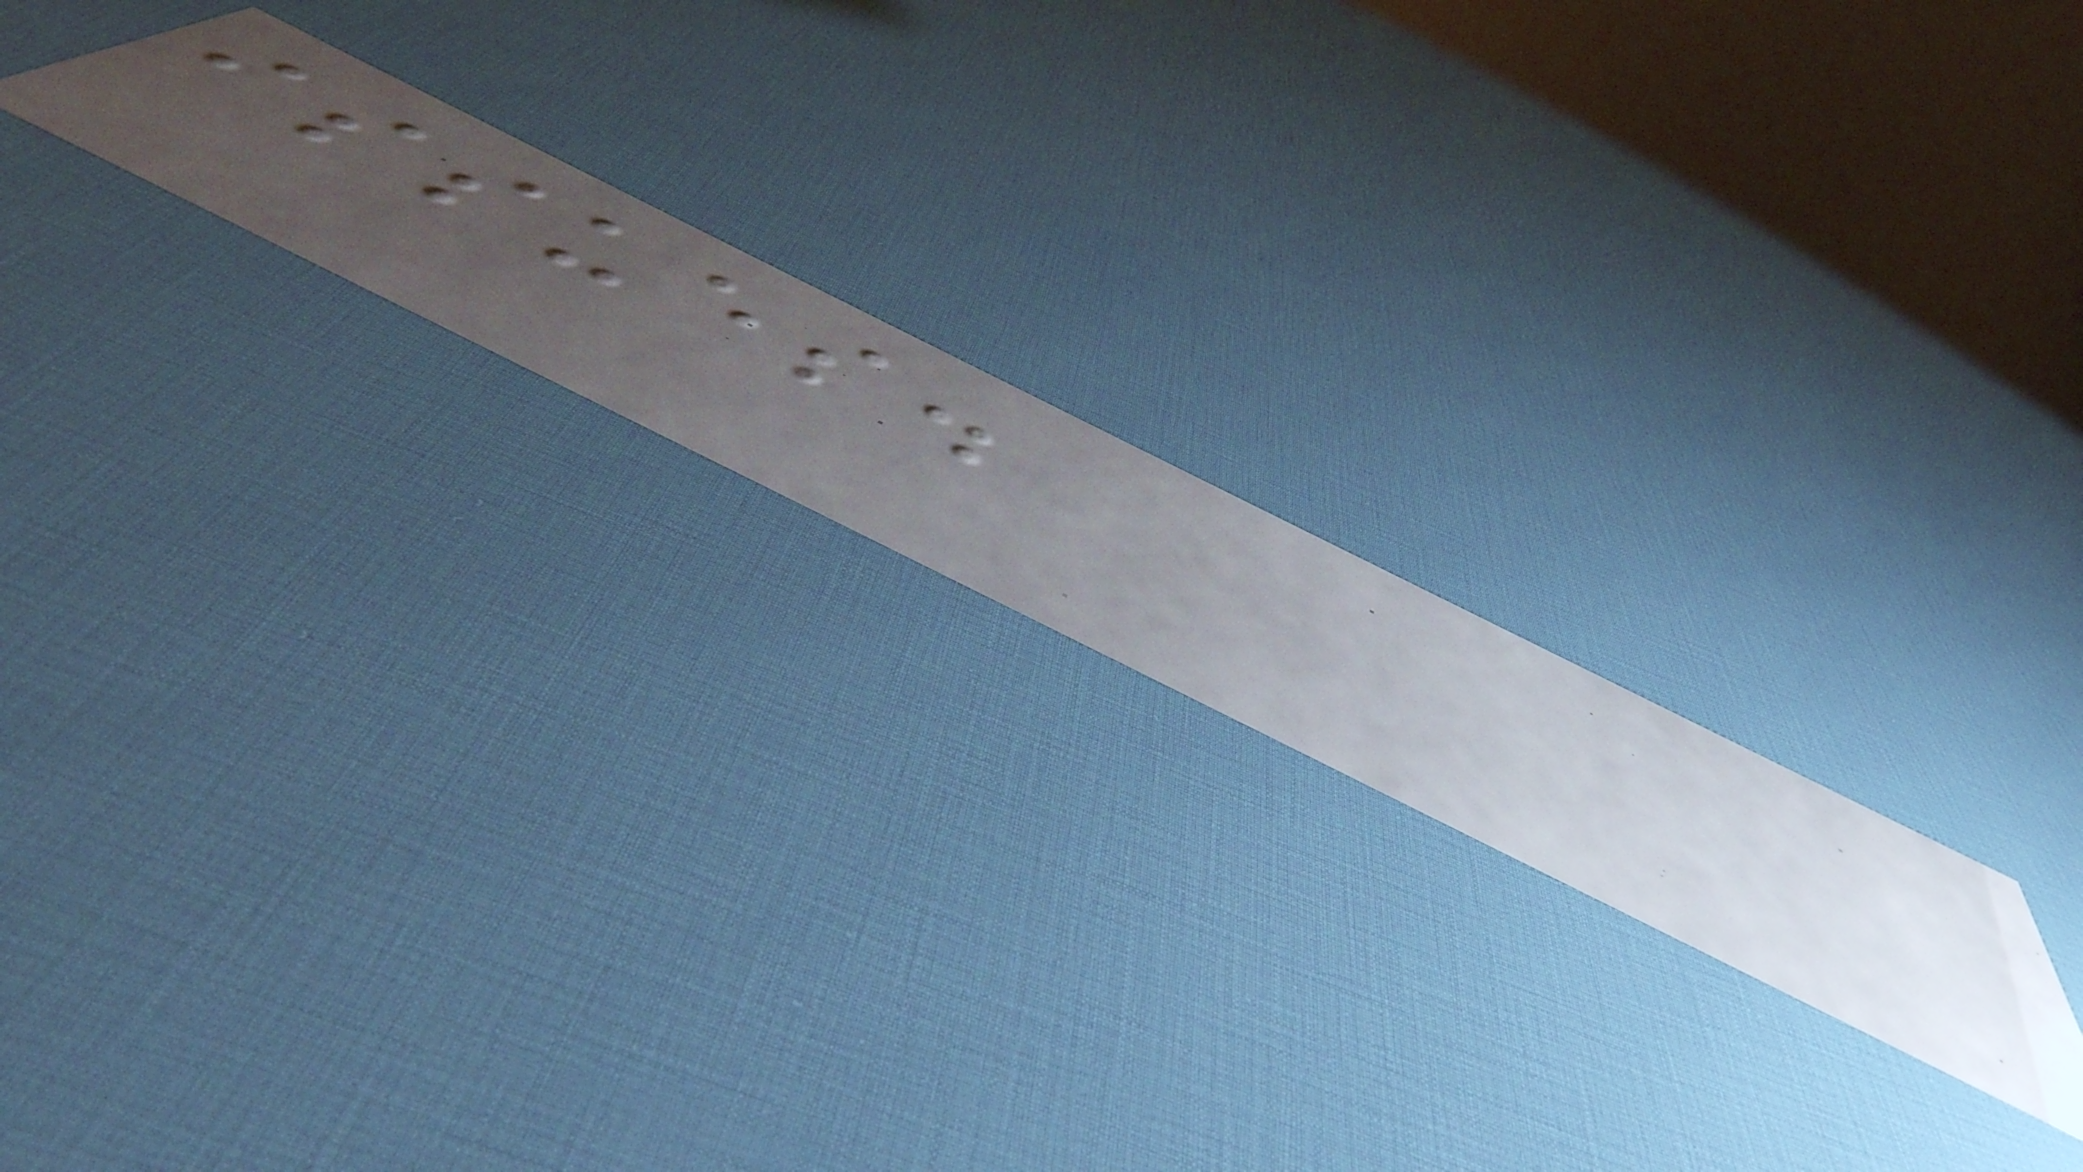issues.
